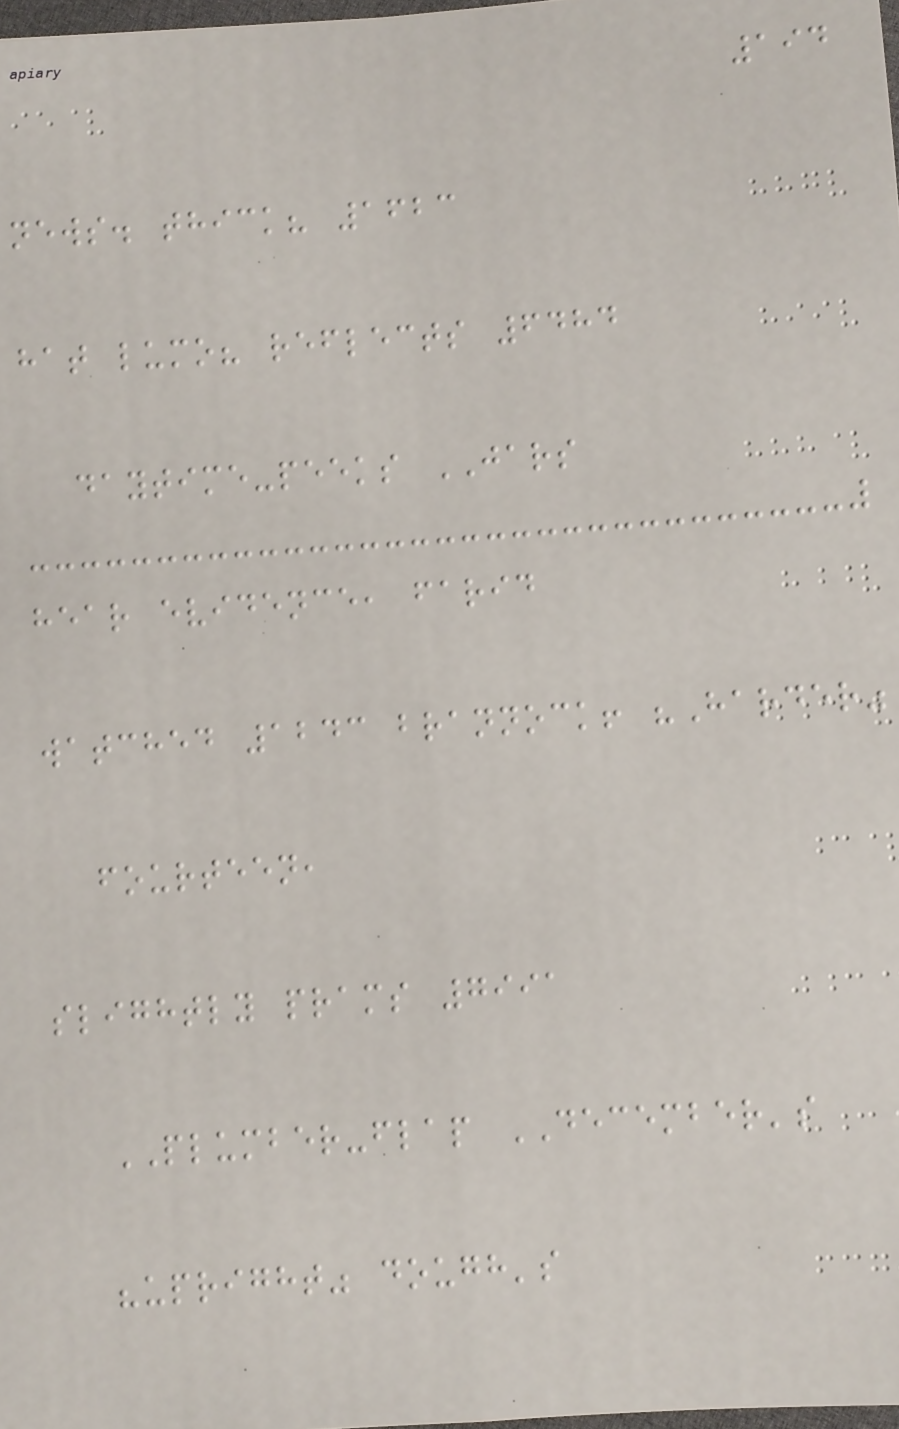194
news. thick? 1623
hat lumo? reflects 6484
daytime-peeks JARS
hear evidence, farid
watched 1243 brannock! "Harder"
fourteen,
slightly prams 7991
PLUMBER-flap DECEMBER's
"upright" dough's
